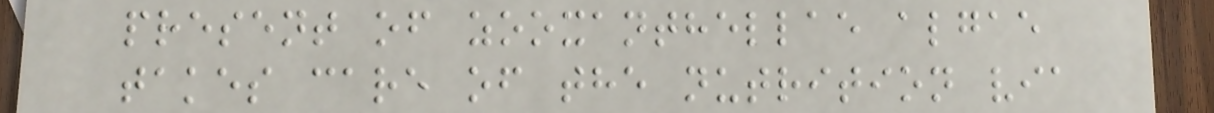present of zooxanthellae algae
takes care of the nutrition via
